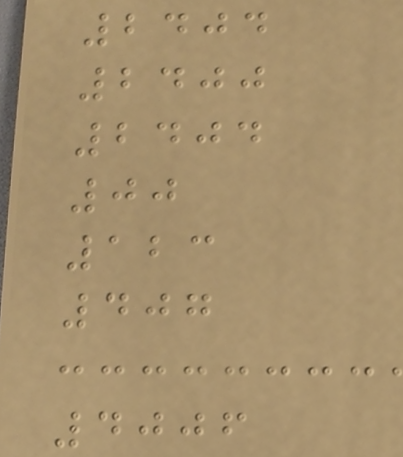2404
2400
2404
00
123
407
4006
